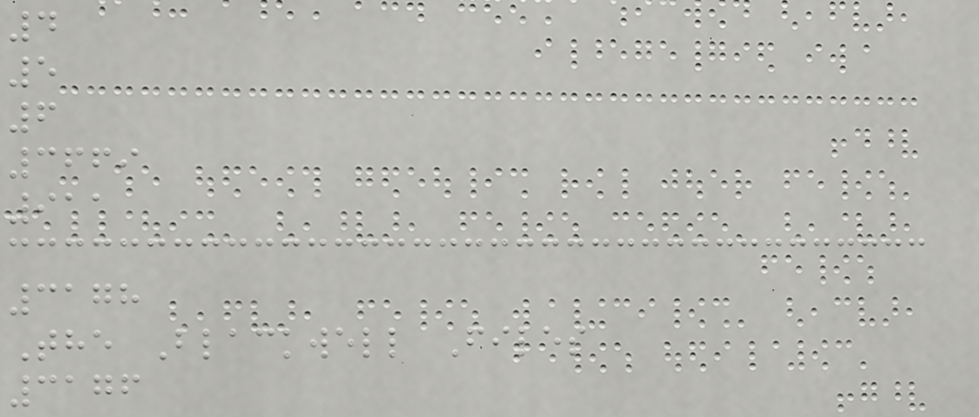4
5
6
3669
911
3178
The Blackwell Files
3176
